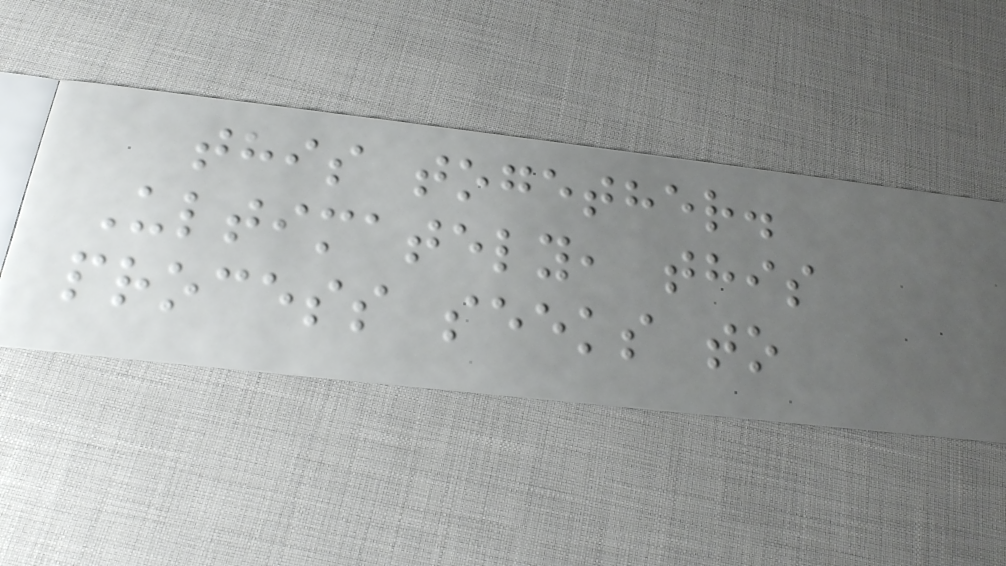this together.
Ultimately, this
process seeks to
